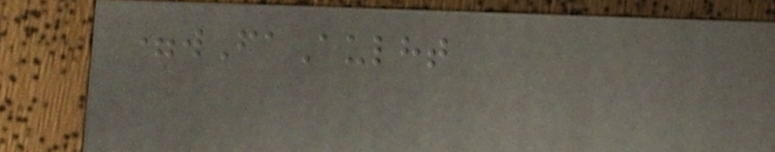=wFaAulht
